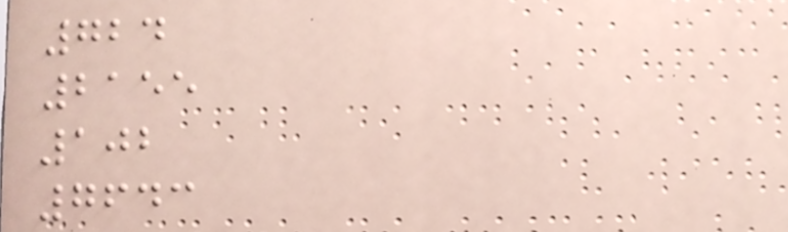724
2155
102
7643
